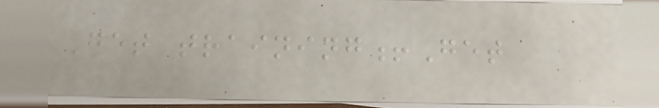Get training!Get
